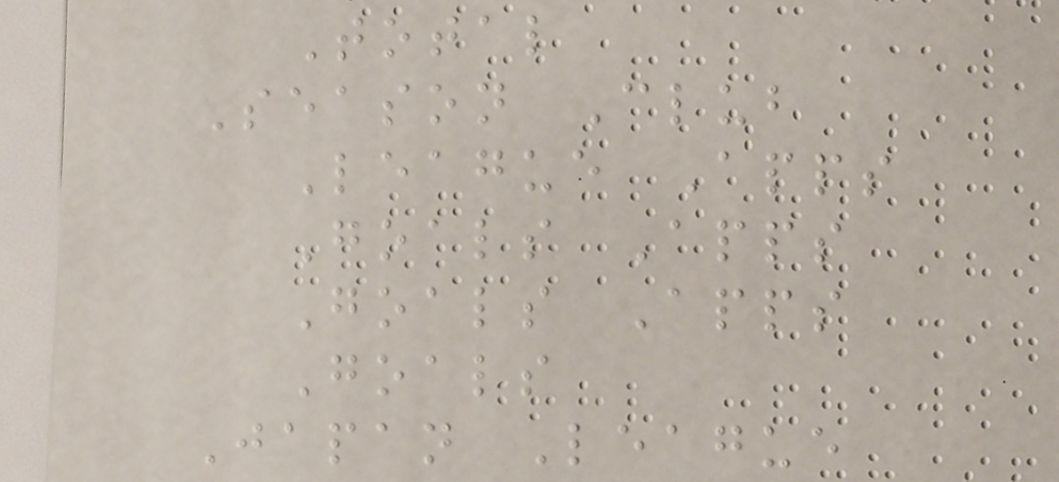Total
Season Club
League Apps
Goals Apps
Goals Apps
Goals
Japan League
